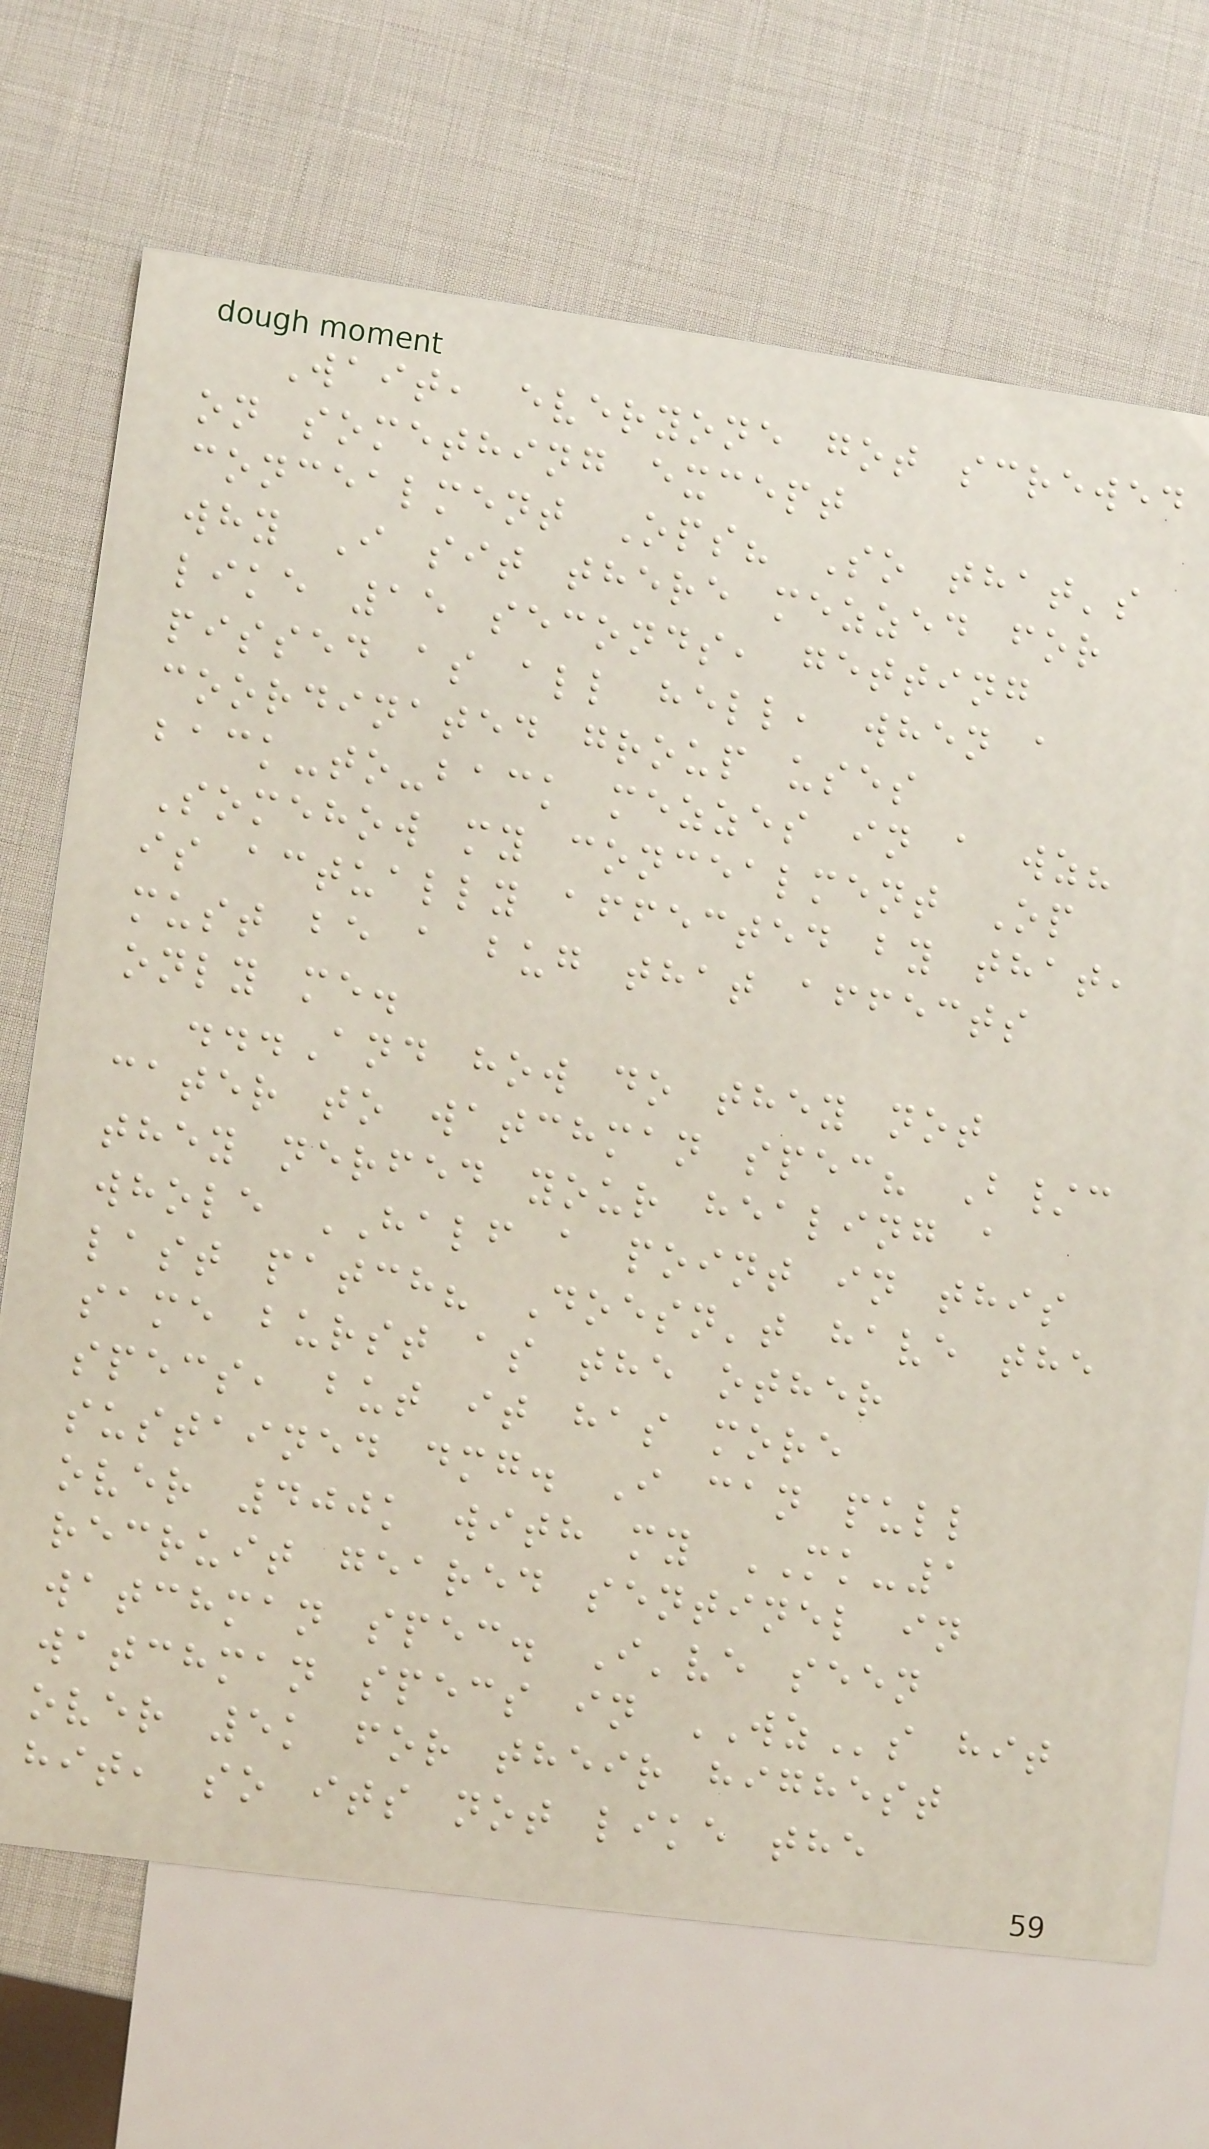Wait, everyone got screwed
on something except
concealment Ops? So that's
why I sit there mezzed for
like 15 seconds, getting
pissed as all hell, when a
coordinated group uses
back-to-back mezzes in a wz?
Somehow my concealment Op
is actually affected by that,
must be a bug that affects
only me.
...And how do they not
cater to watchman spec? B/c
they nerfed your healing a
whole HALF a point in this
last patch? Doesn't have the
same burst as the other
specs, but it has more
sustained dmg. I can pull
over 400k with my MK-1
recruit geared sentinel in
watchman spec. I've seen
watchman specs in WZs hit
over 5k for their highest
hit, so its not like the
